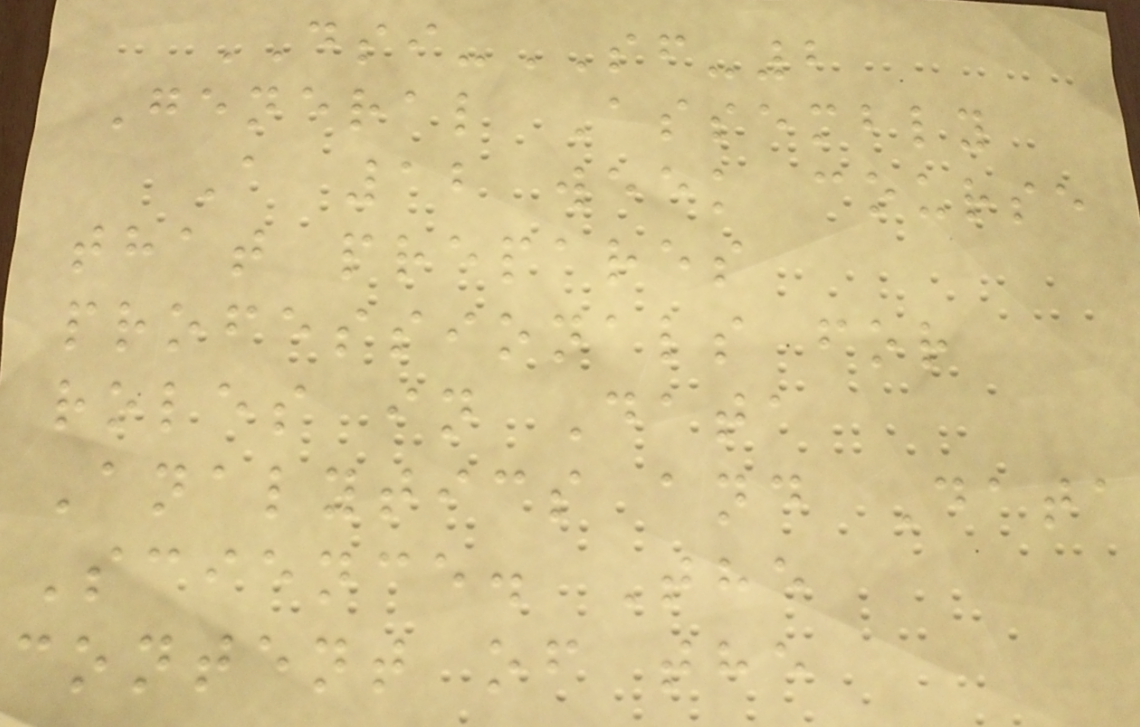DSI-SF-2
General Assembly
A 12 week course
that prepares
professionals for
roles in Data
Analytics and Data
Science. The
content of the
